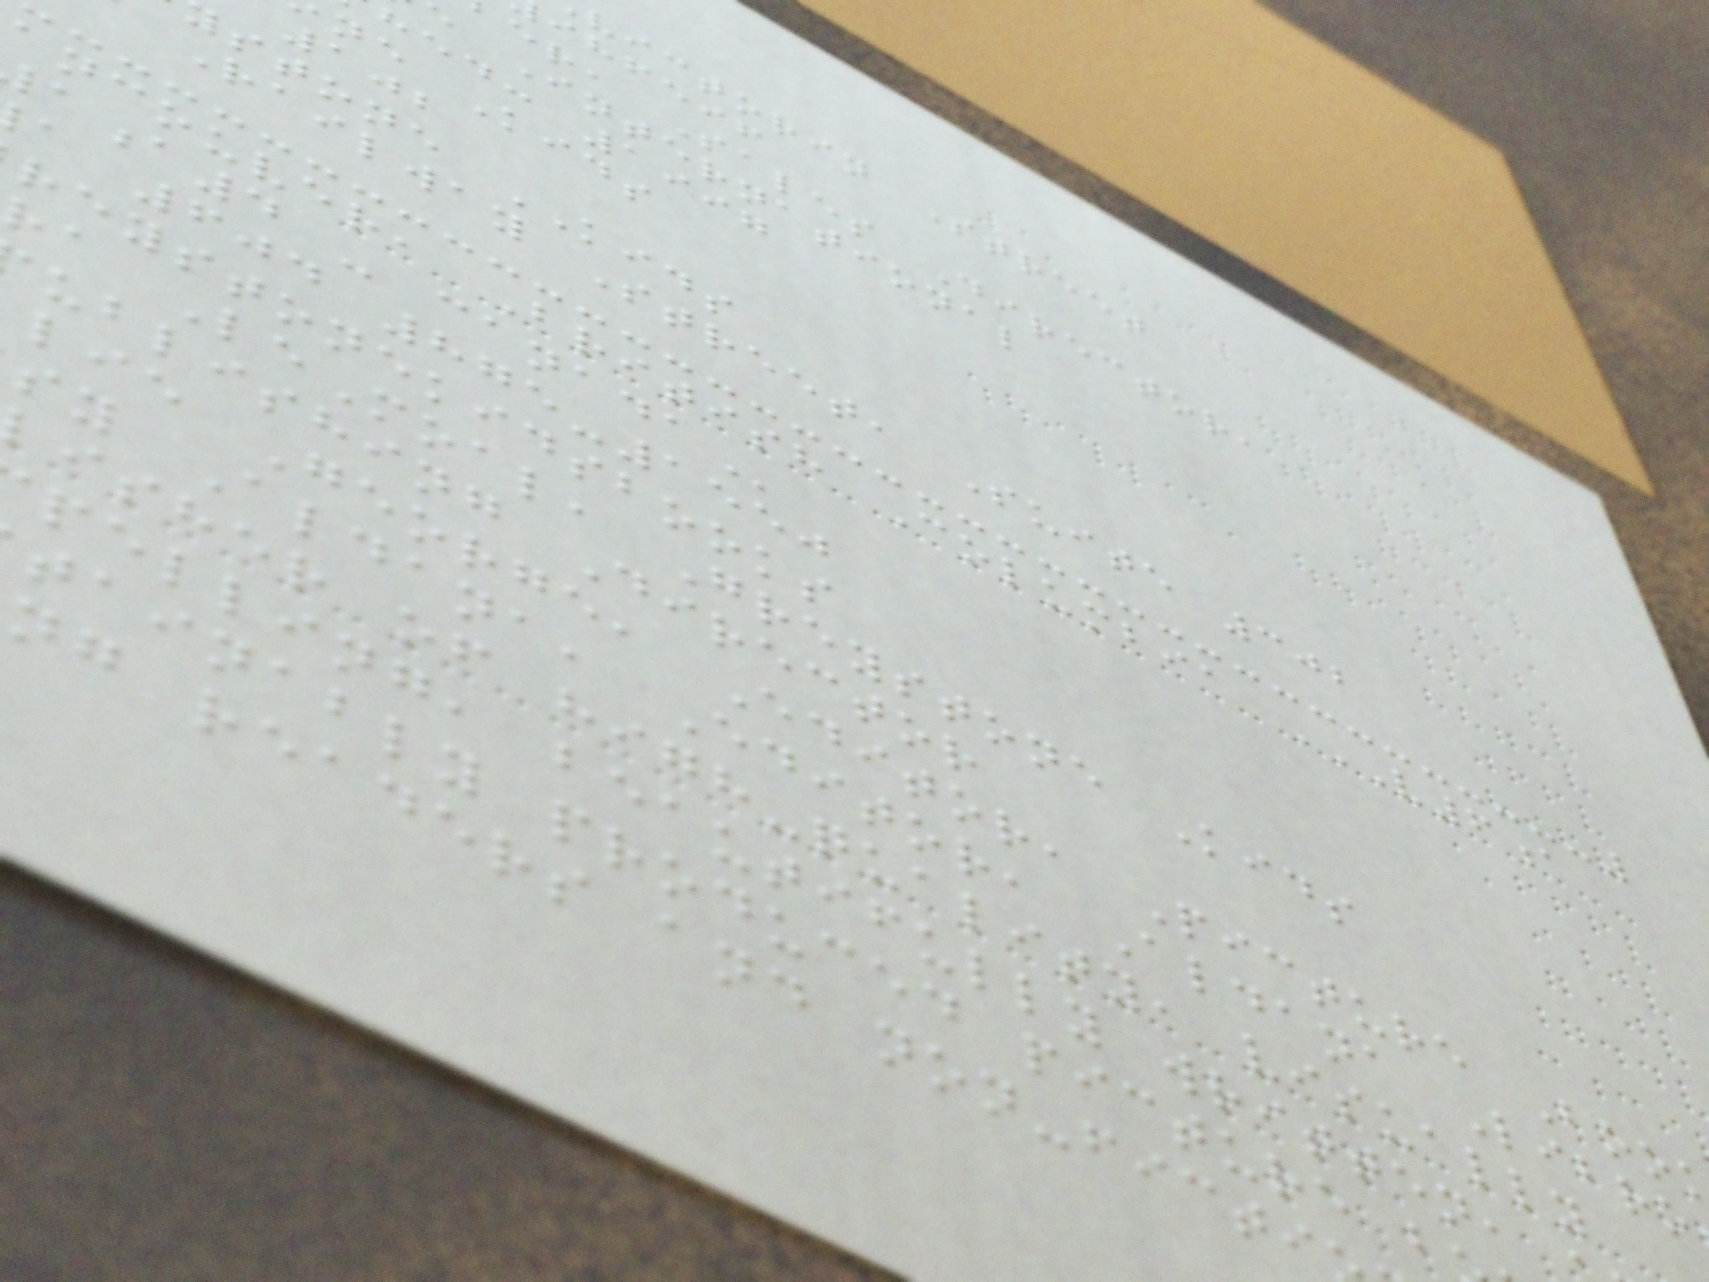victorin Street
ihfeif
er, Sales Director,
International
hed: 1997
ne Kids
102
stone KIDS
Railway Street, Suite 302
a4 -
a 604 875-1550
reystonekidsbooks
ra LeMoal, Greystone Kids
ublishing Director
lie George, Editor, Picture Boo
sy Aldana, Editor, Aldana Libro
isher of high-quality, visually
pelling, beautifully written,
tainably produced picture b
ng readers and non-ficti
